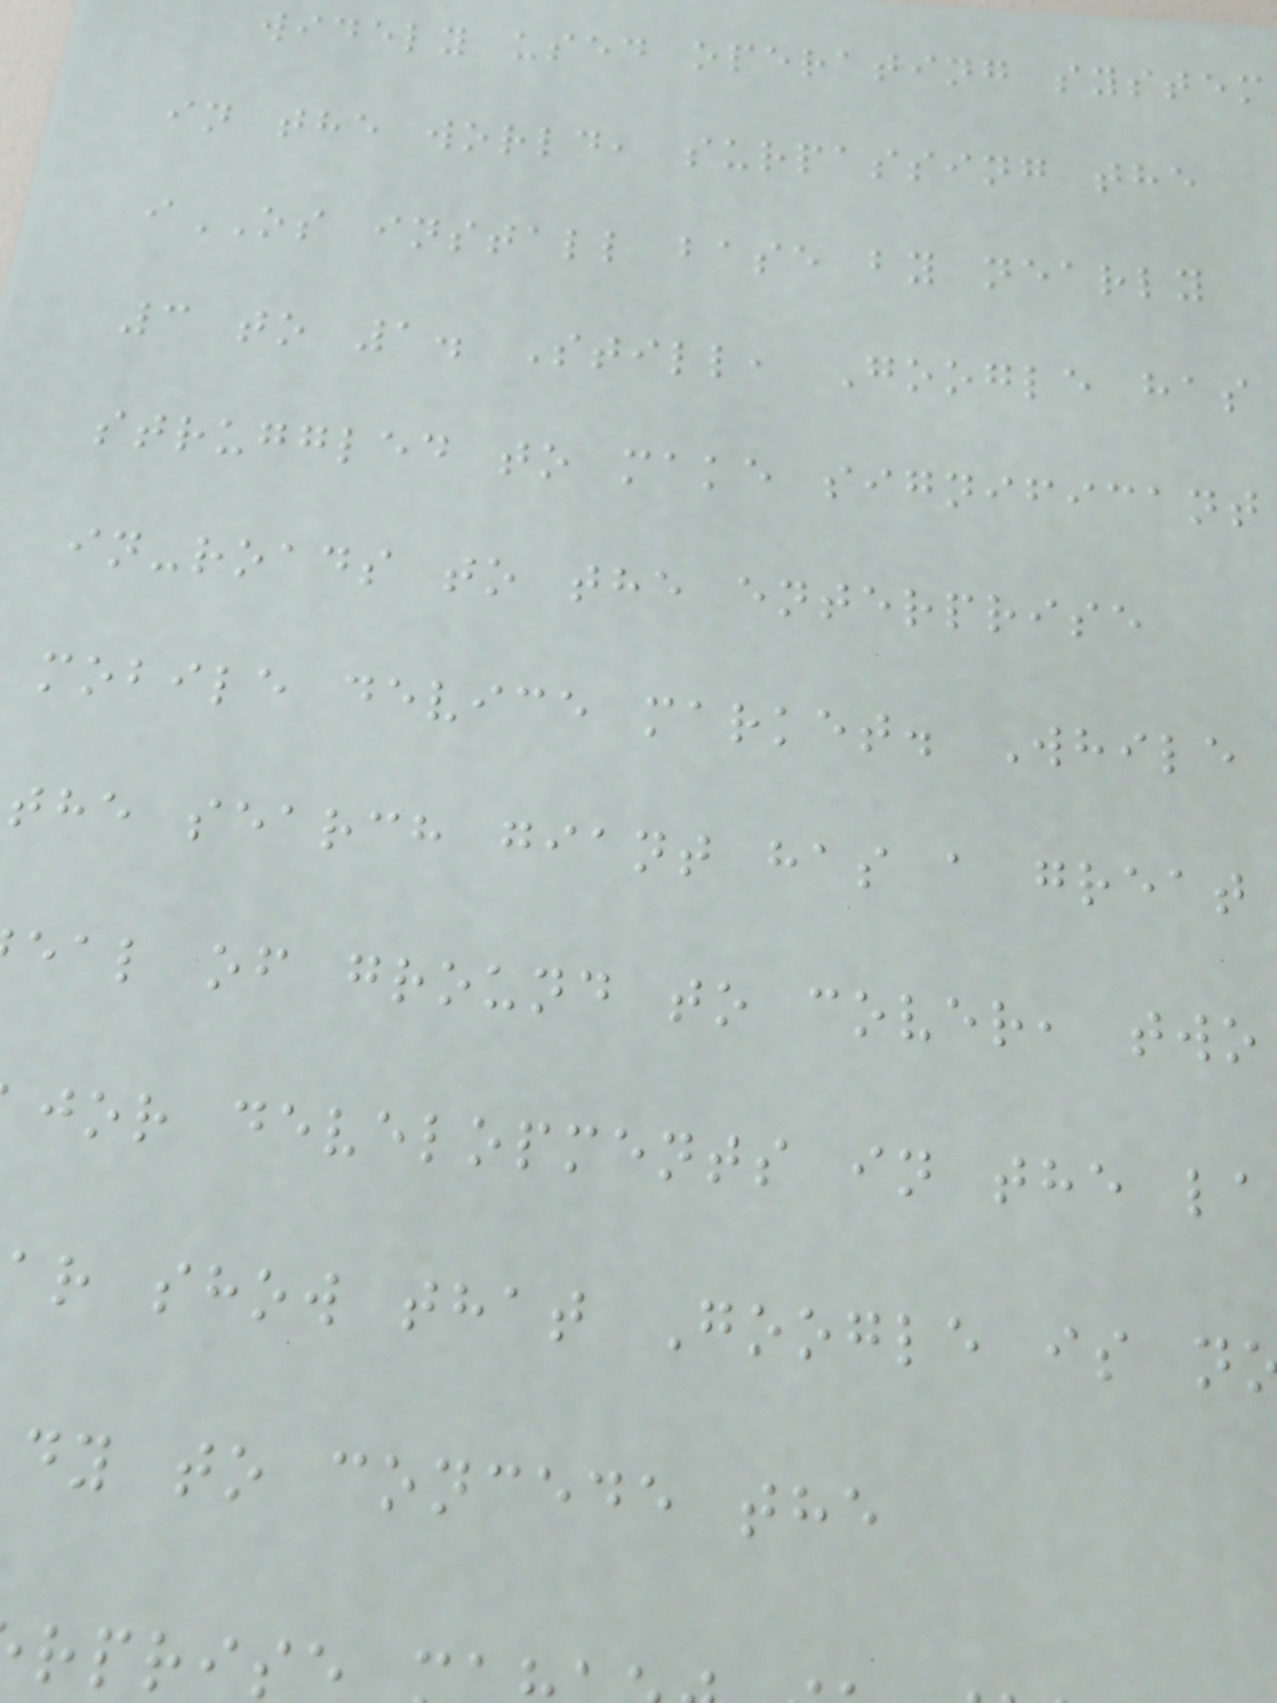widely used operating system
in the world, surpassing the
iOS install base by nearly
3 to 1. Still, Google has
struggled to make significant
in-roads to the enterprise
mobile device market. While
the search giant has a great
eal of ground to cover, two
jor developments in the la
ar show that Google is n
dy to concede the
